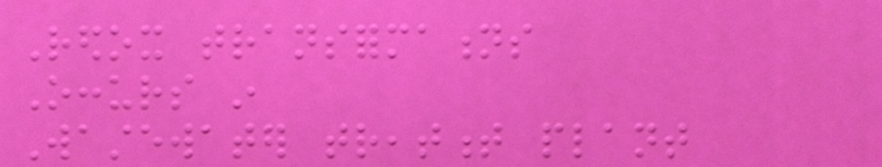Redox transformations
Occurs in
Wastewater treatment plant
